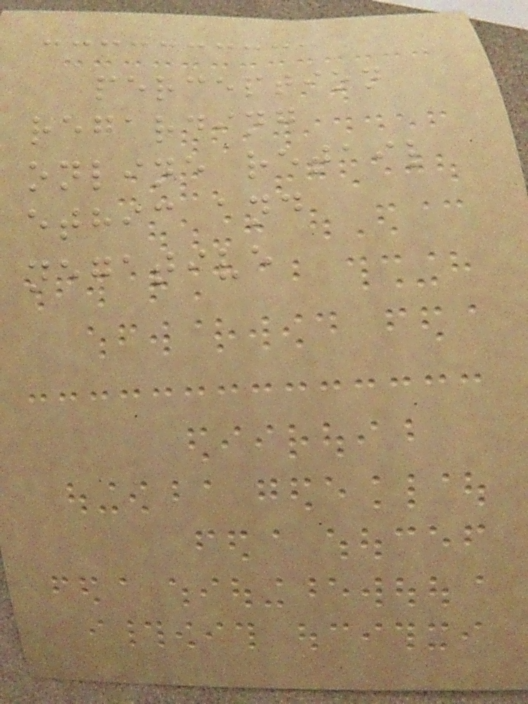perception
regarding
online retail
ethic and
negative
